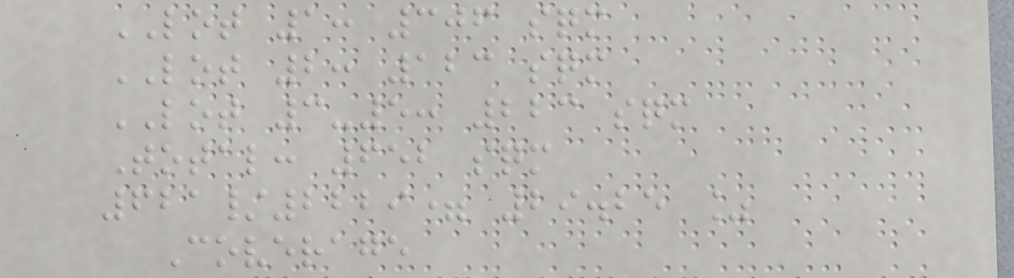LOT 1: 306 sqm
LOT 2: 123 sqm
LOT 3-5: 223 sqm
Total: 652 sqm
621/2229= 29.25 %
Coverage
